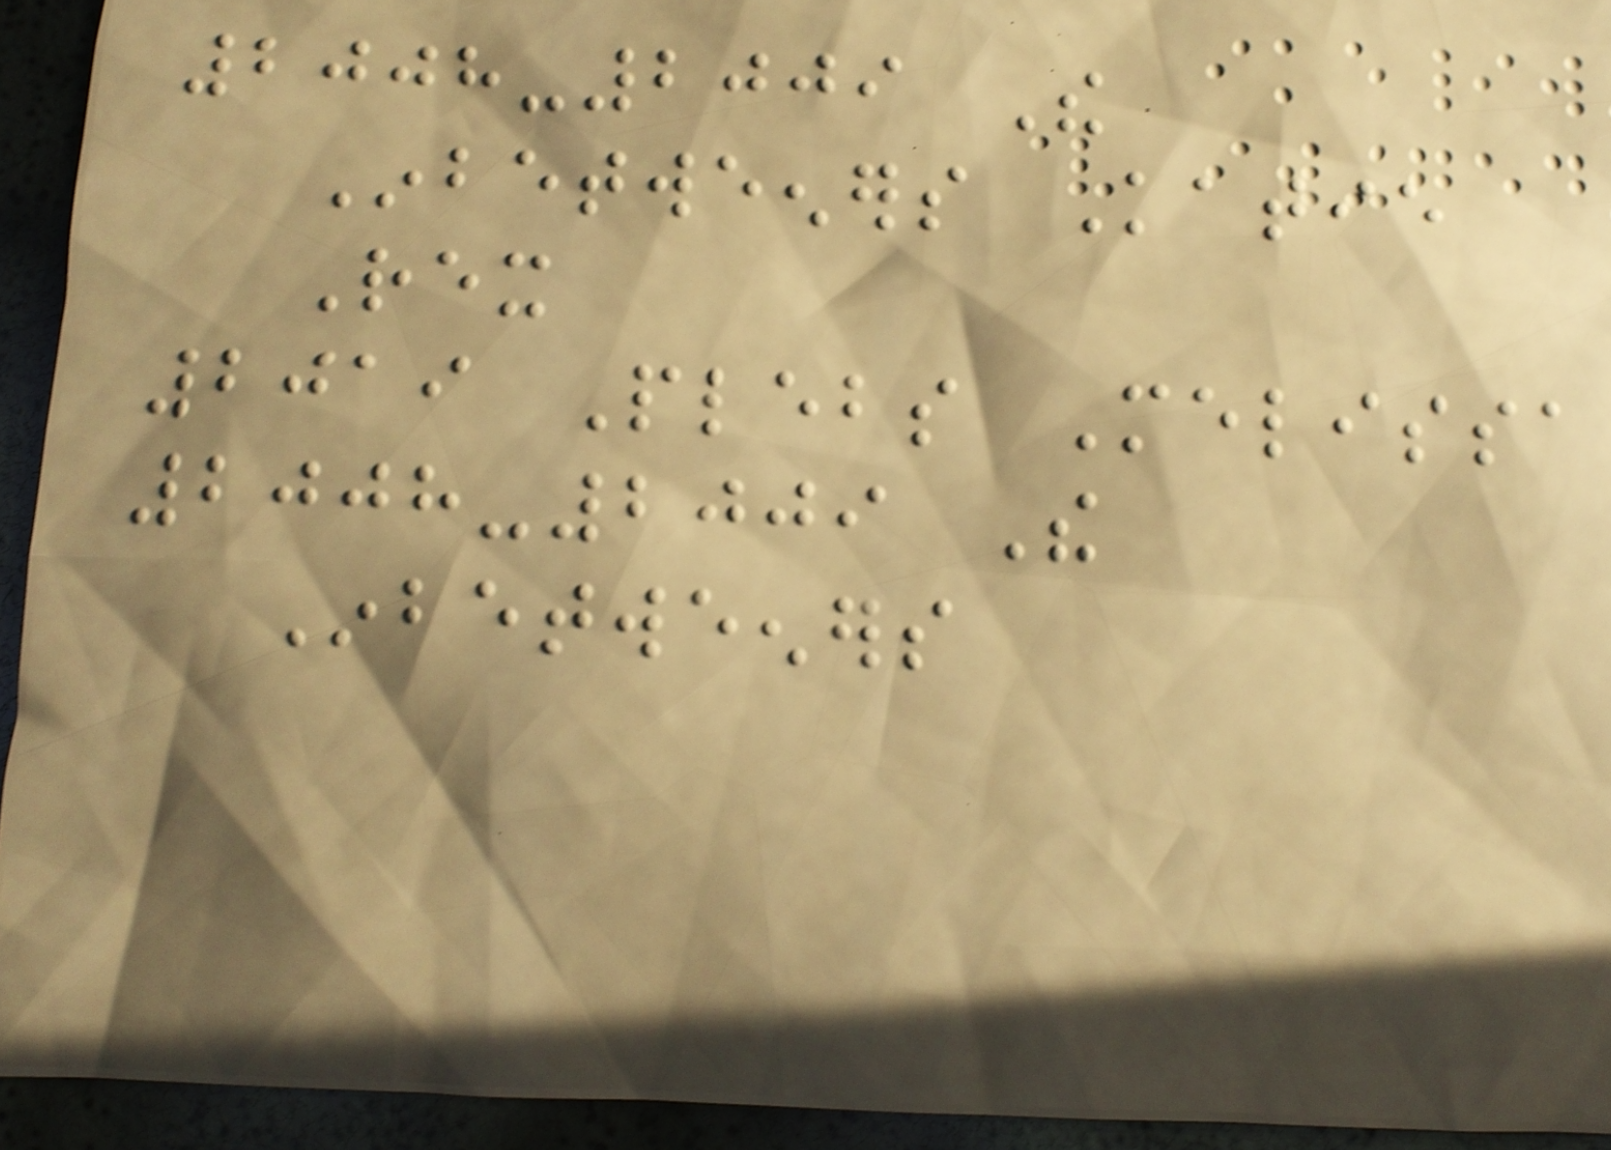2008-2009 The
Inbetweeners Katie
Rex
2019 Plebs Melissa
2008-2009 The
Inbetweeners
